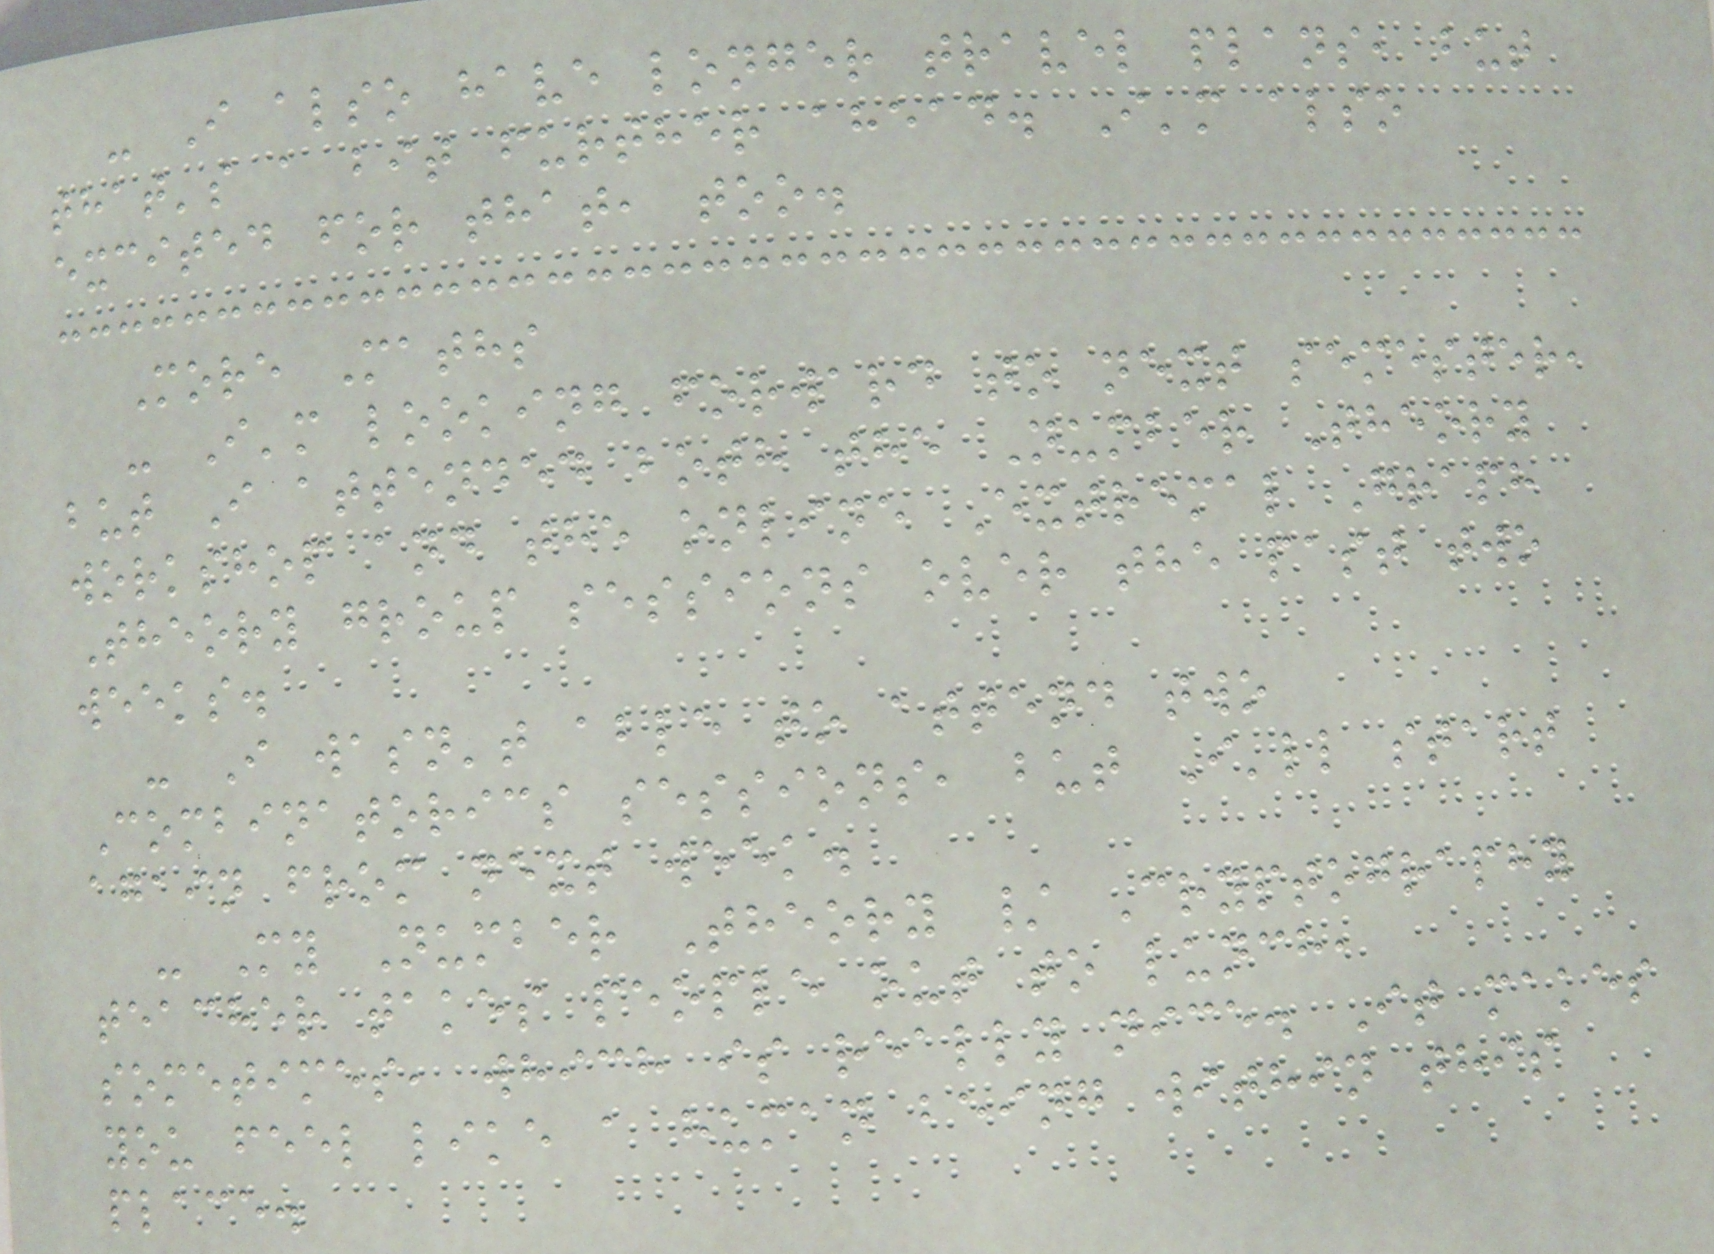- I also have longer travel plans, but
that's a bit further ahead. I'm also
excited for that, too.
More Maths
- I'm looking forward to next semester,
but I attended both the Number Theory
workshop and the online Extremal Graph
Theory group sessions over the past two
weeks.
- I wasn't able to attend two
Combinatorics sessions, but I'll start
again from next week.
- My Number Theory / Cryptography
teacher takes people out to lunch,
sometimes, which is really nice. It makes
you feel like a human being within this
place.
